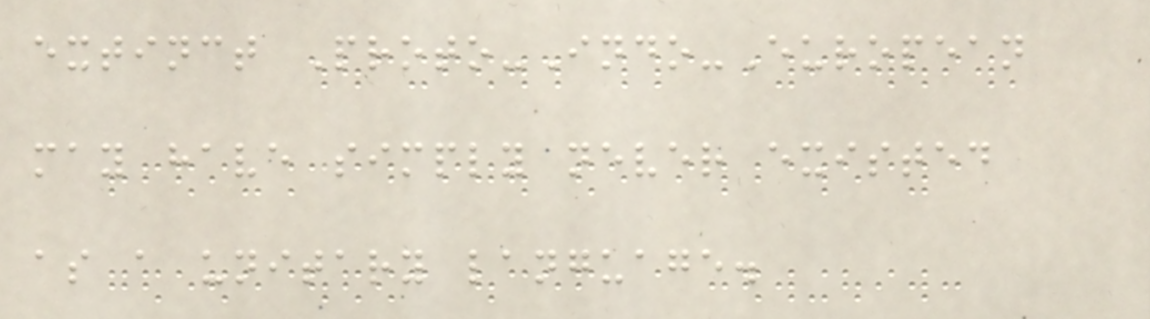extinct Proto-Indo-European
may have simply never existed
as a unitary language.
